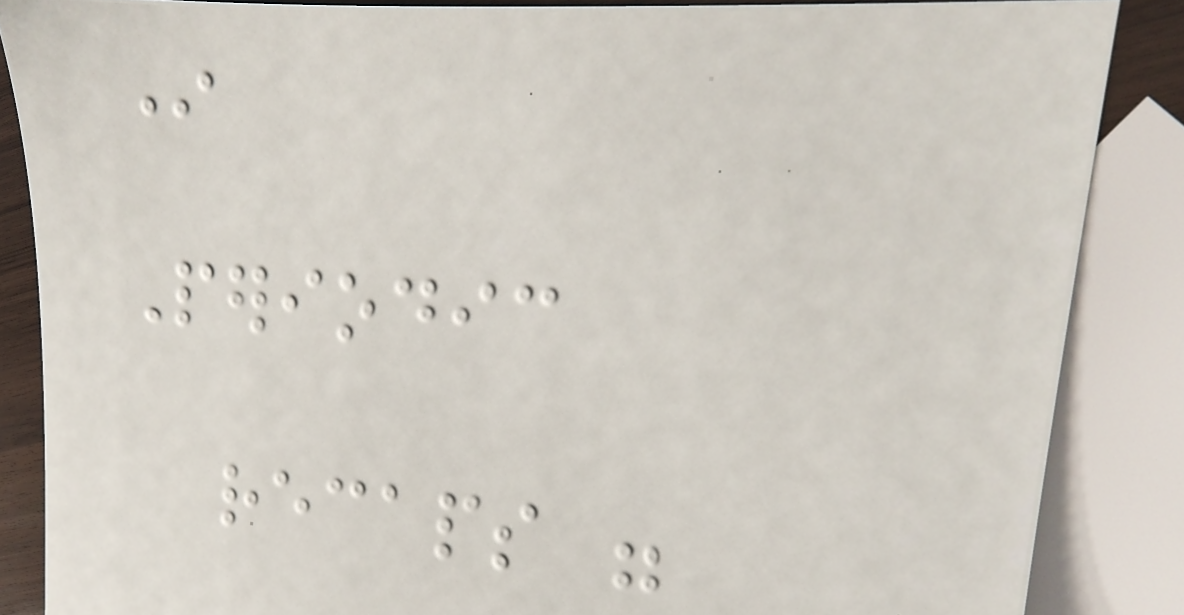In
Periodic
recaps were
